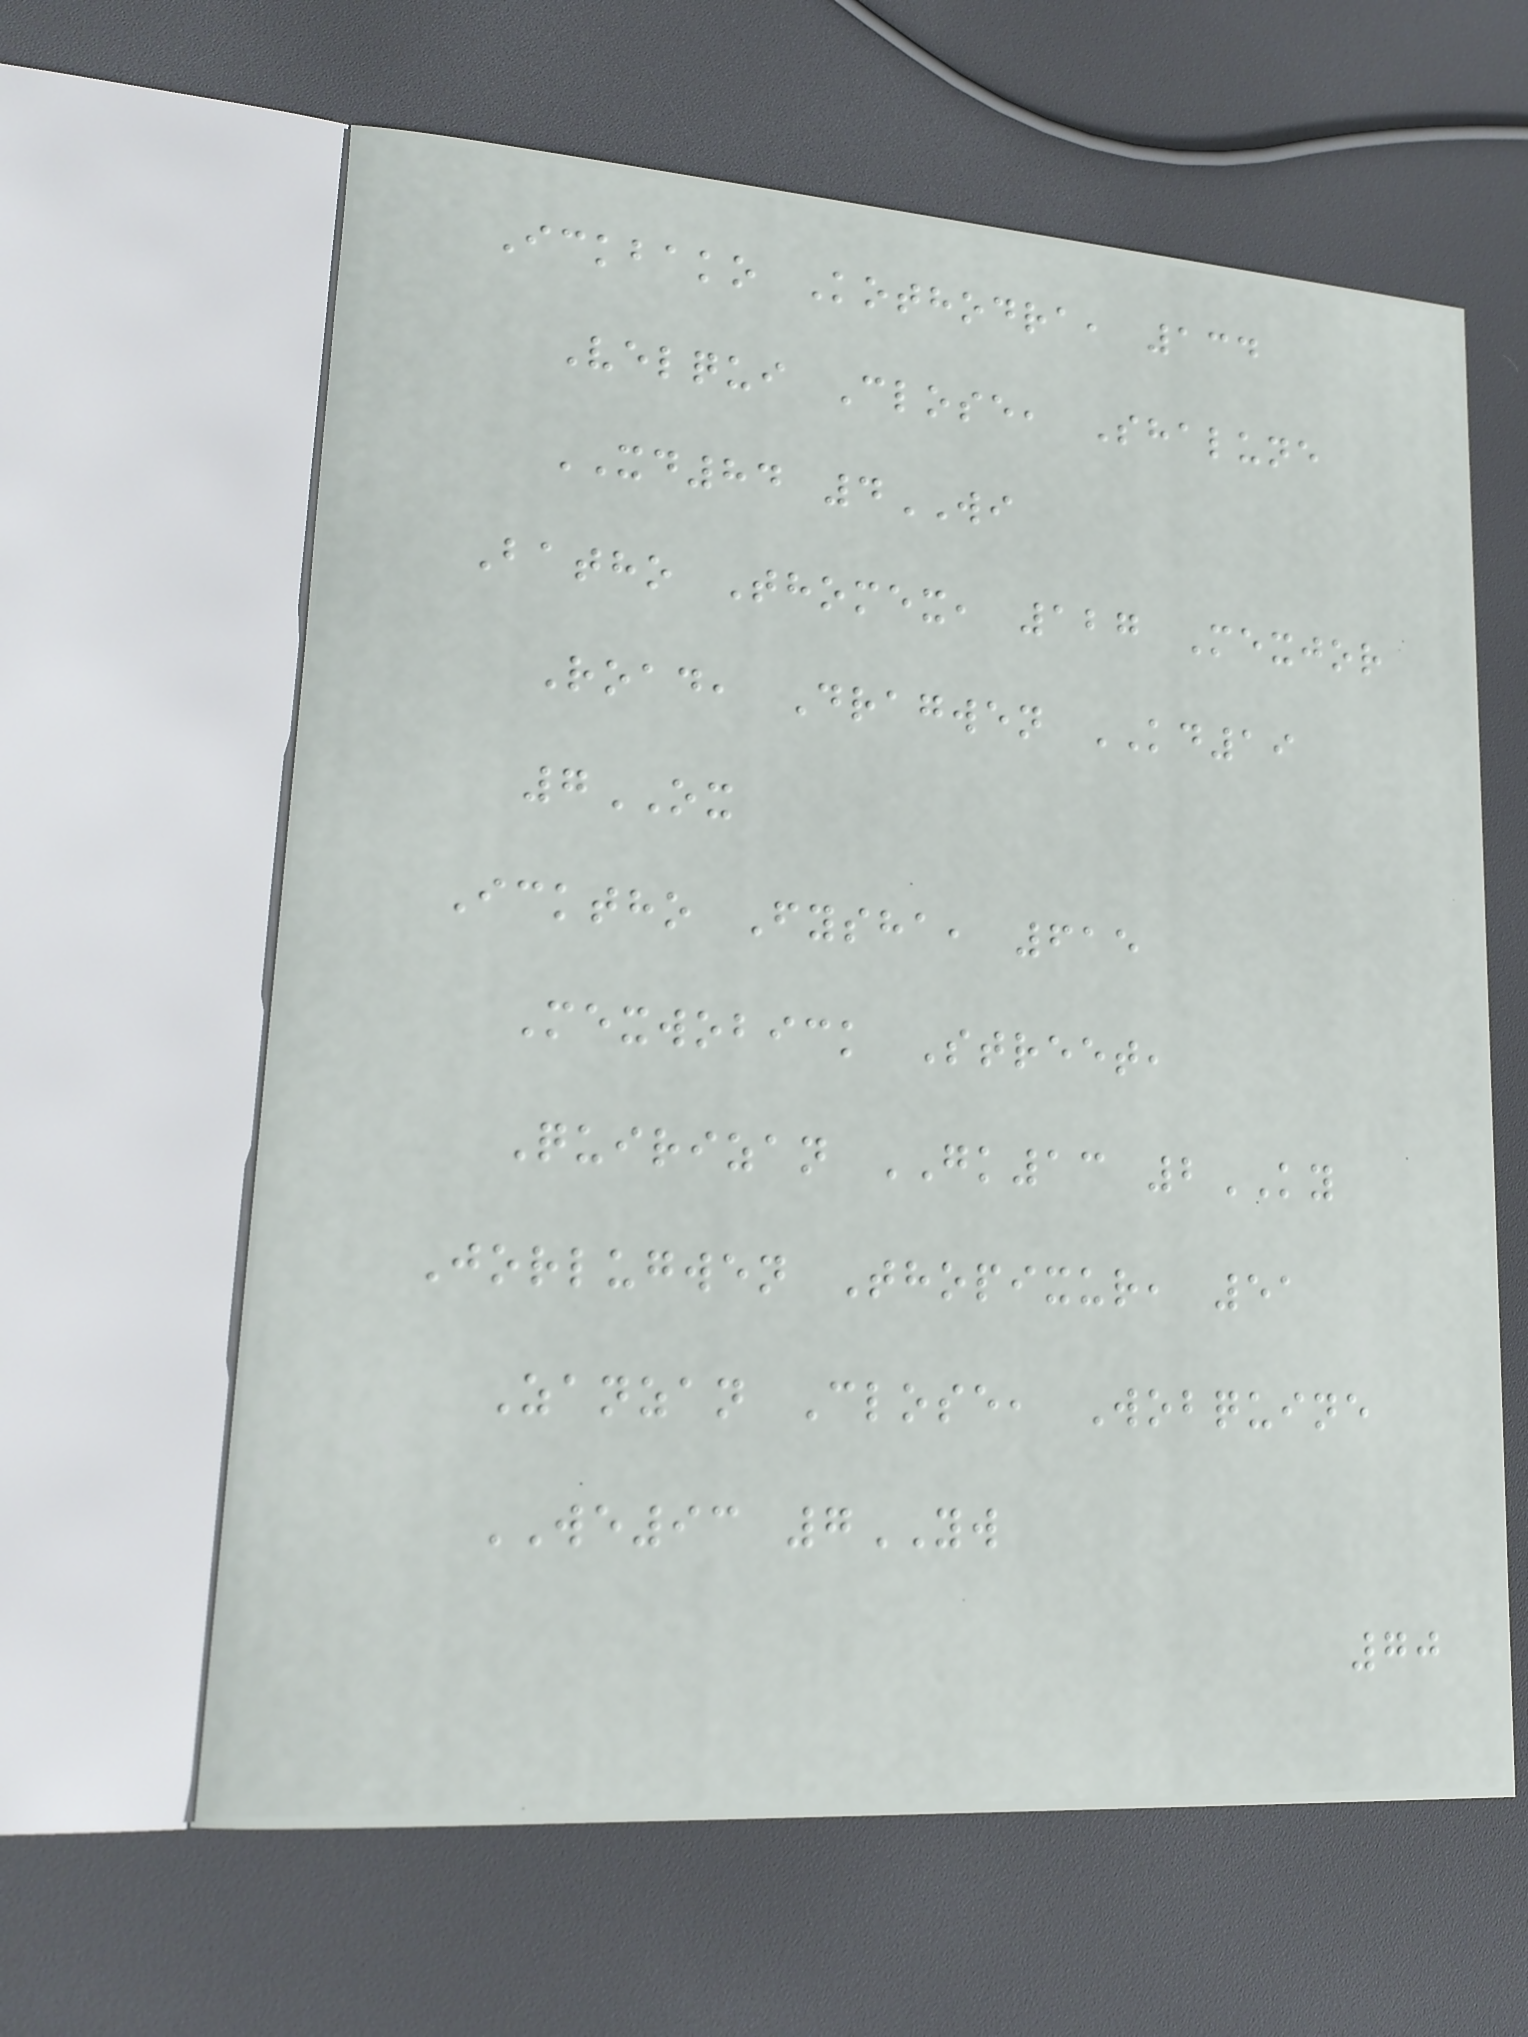Ickbako Kothodra, 134
Velqui Close, Shalune
XD84 4WI
Batho Thomex, 127 Mexjor
Road, Dragwen KD19
7OX
Icktho Fysha, 615
Mexwobick Street,
Quirizan GK13 2KY
Jorlugwen Thopixur, 51
Zanzan Close, Wobquine
WE93 7YW
70
